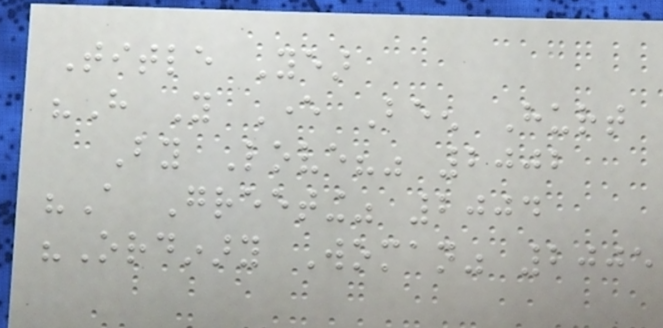Title Year
"Have You Ever Been Hurt
By Love?" 2002
"A Greeting" 2004
"Ordinary Woman" 2005
